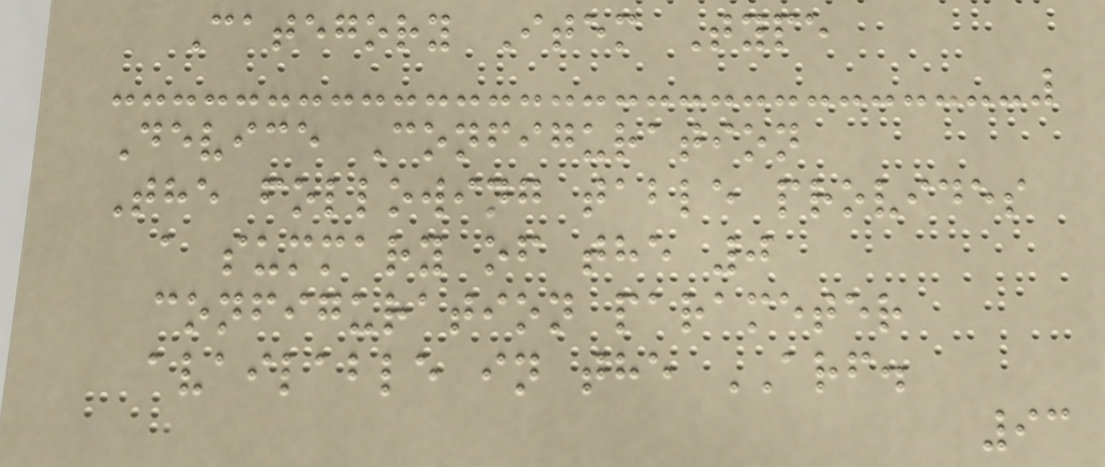Category Item Type
Device Configuration
The following table provides
a summary of the 0
configuration parameter
available in the ARF.
93
